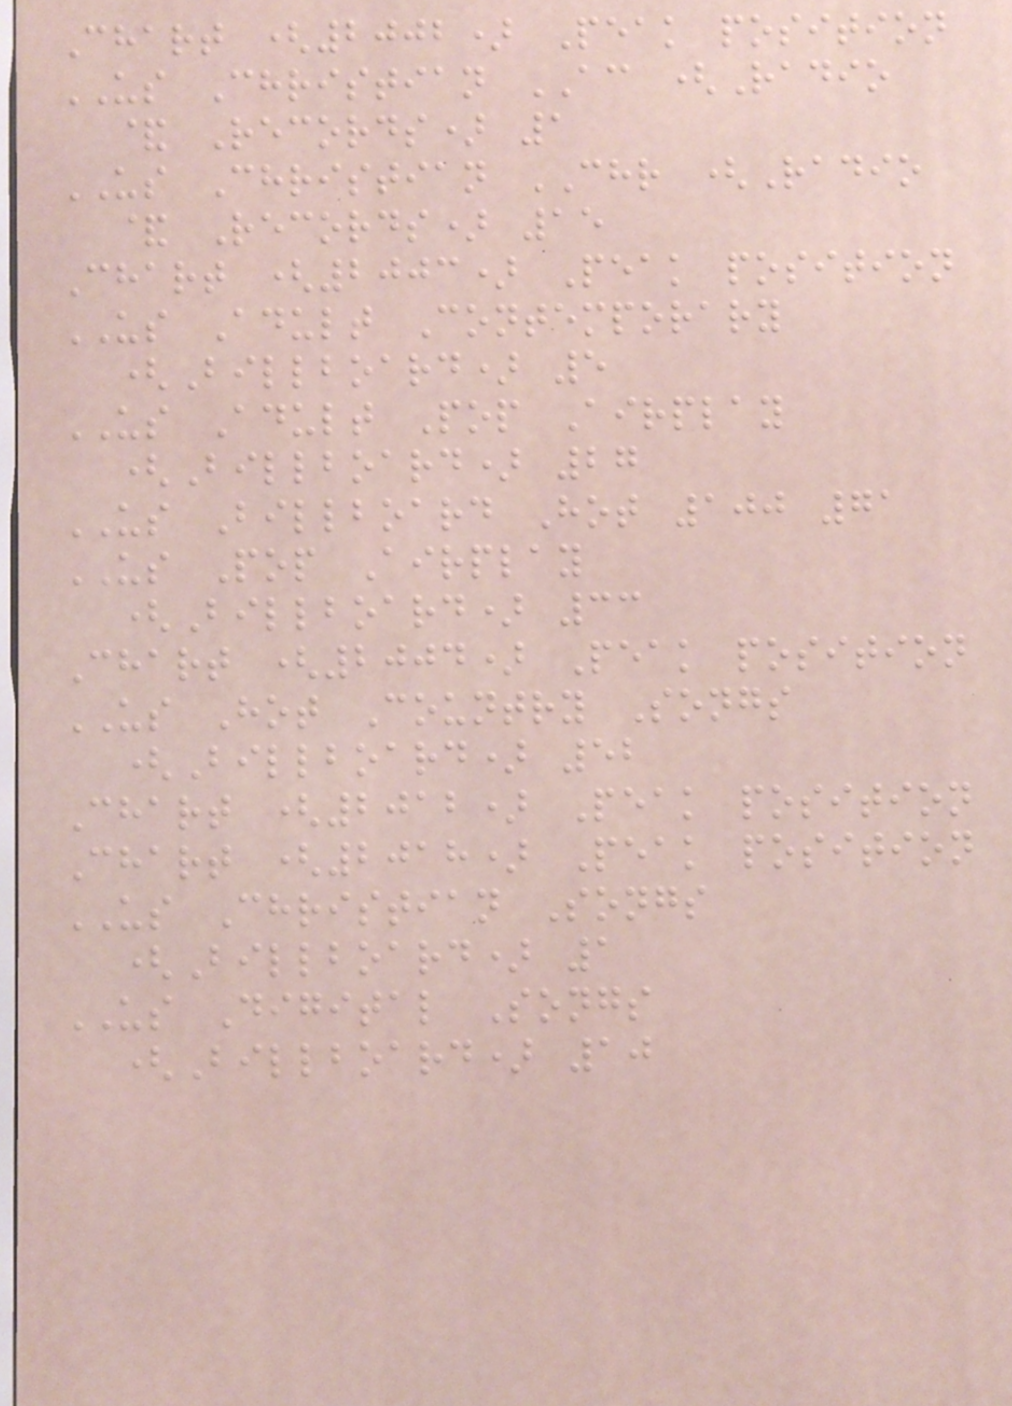Chart (2002) Peak position
US Christian AC (Radio
& Records) 1
US Christian CHR (Radio
& Records) 15
Chart (2003) Peak position
US Adult Contemporary
(Billboard) 5
US Adult Pop Airplay
(Billboard) 27
US Billboard Hot 100 71
US Pop Airplay
(Billboard) 33
Chart (2004) Peak position
US Hot Country Songs
(Billboard) 52
Chart (2012) Peak position
Chart (2018) Peak position
US Christian Songs
(Billboard) 1
US Digital Songs
(Billboard) 10
